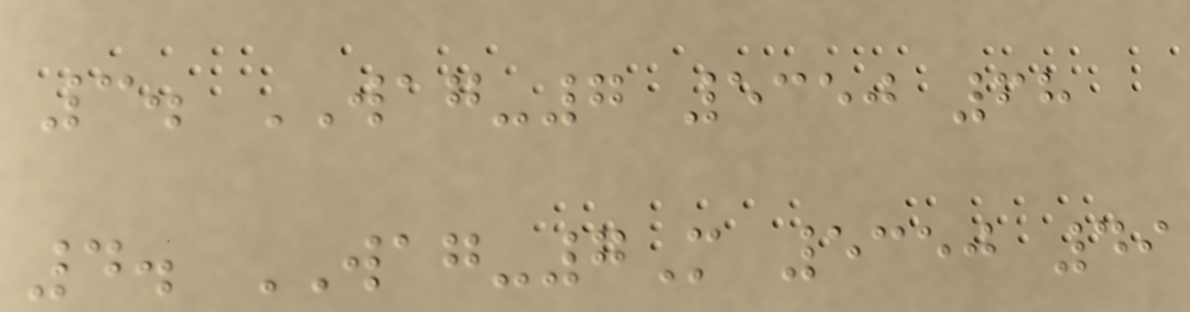3. WAG-7 5350 68
4. WAG-7M 5350 49
